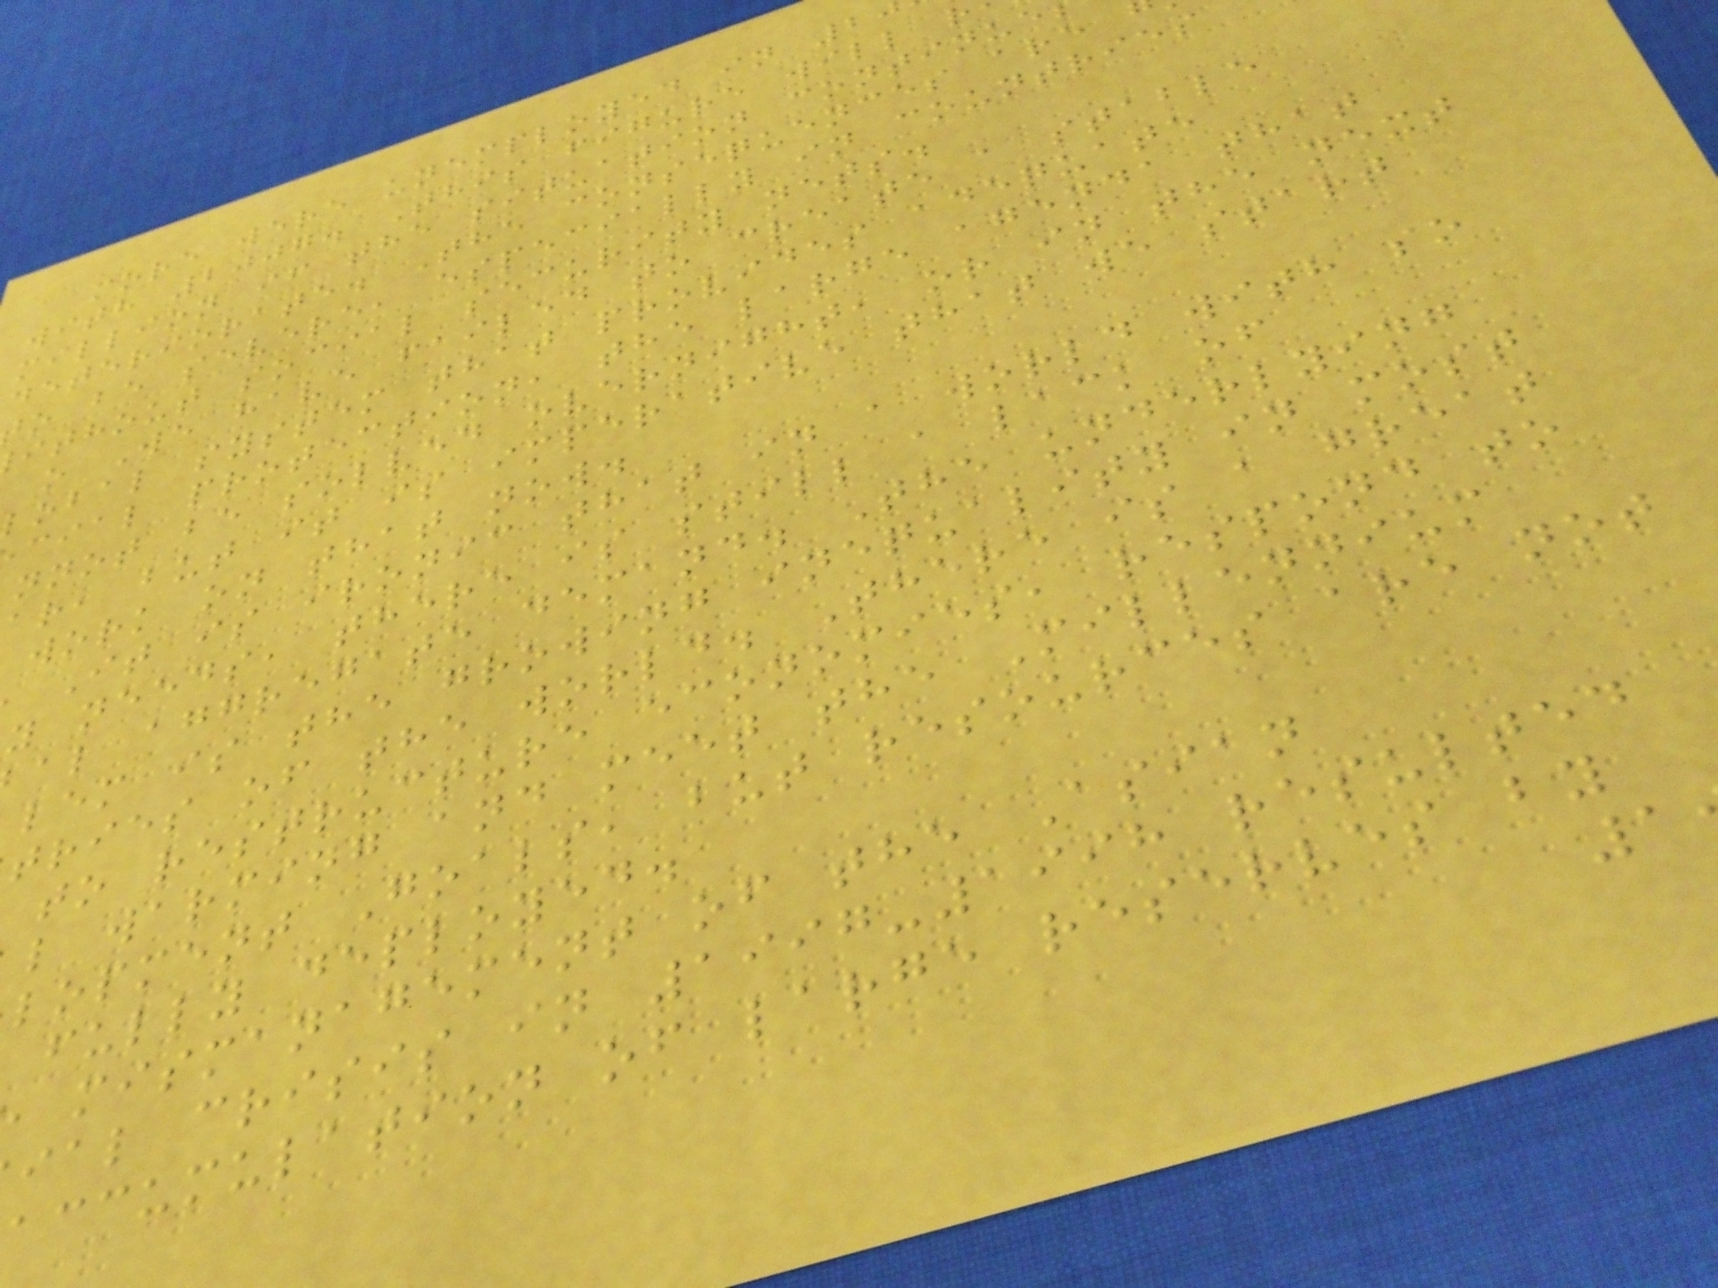more were unemployed in 2
with 2007. This figure will r
million if the situation continue
deteriorate. The consequences are
o be severe, especially in countries
ithout social security nets.
o We have failed to create a stable
obal system that provides adequate
cial protection, the large agenda that
nnot be solved overnight, or in the next
ar, but it is imperative that we start
work on that now.
It is ironic that in a world with so
y needs, there is still a lack of
al aggregate demand. The underlying
lem is the growing inequality in most
tries of the world. There is a great
to restructure economies, respond to
l warming and meet the Millennium
lopment Goals, but resources are not
fully deployed.
mismanagement of the Asian
ial crisis in 1997-1998 resulted
accumulation of large reserves by
